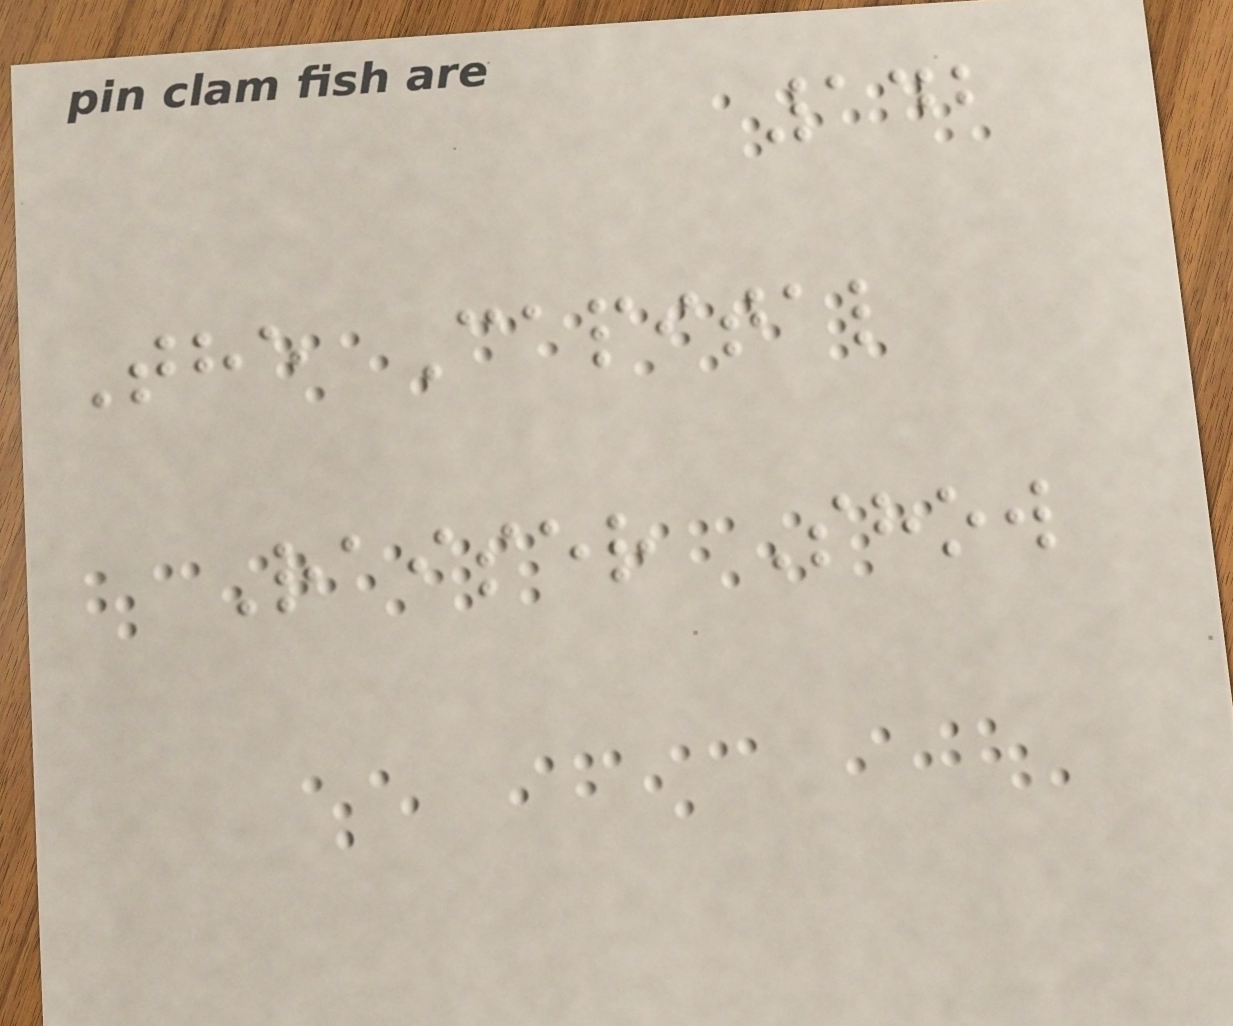142
The Capital
Raiser Show
